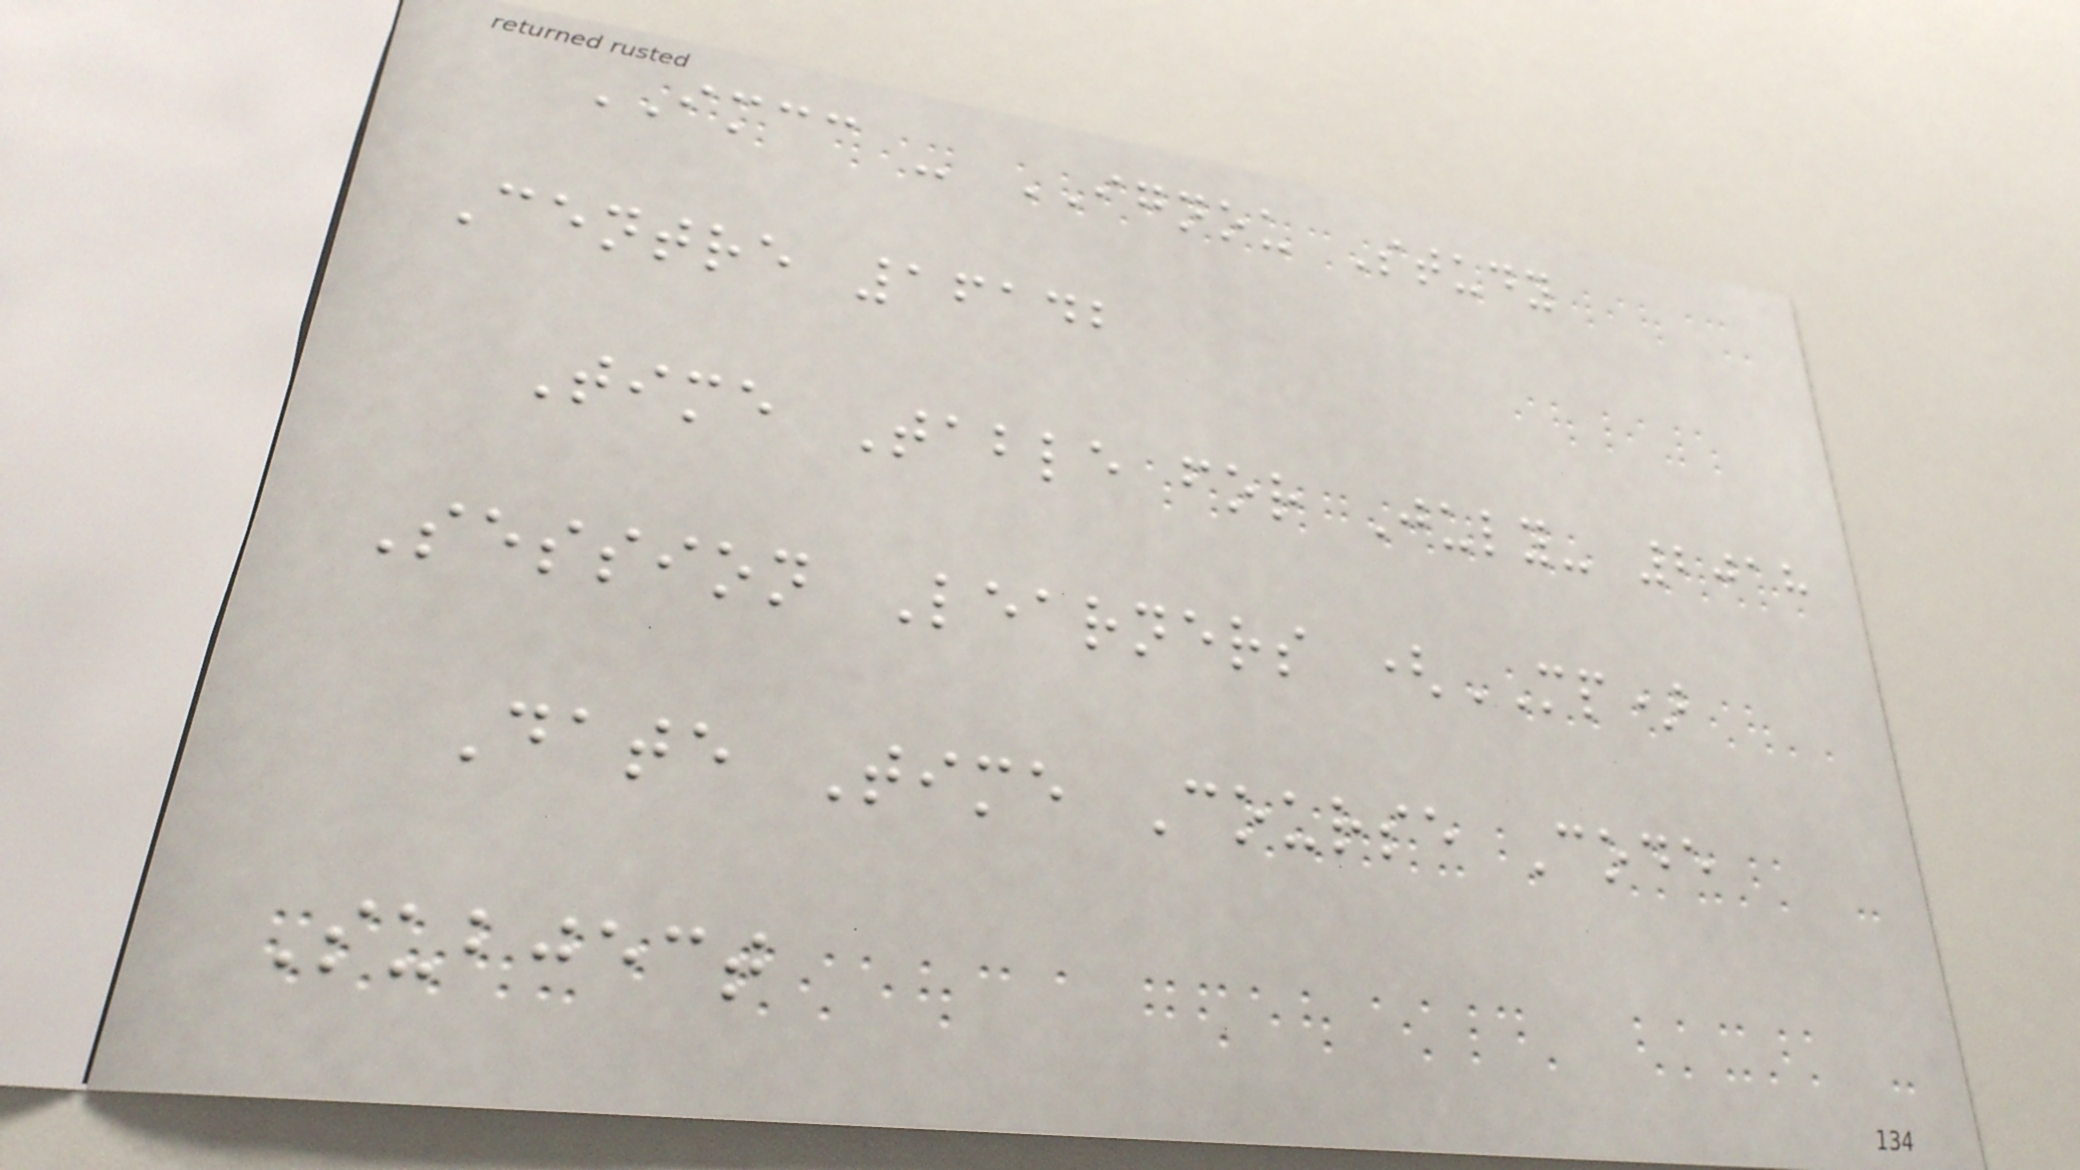IMCC - IGNOU Study
Centre 16142
Time Table for July- 2018
Session Learners (MP)
Date Time Course Code
Subject
